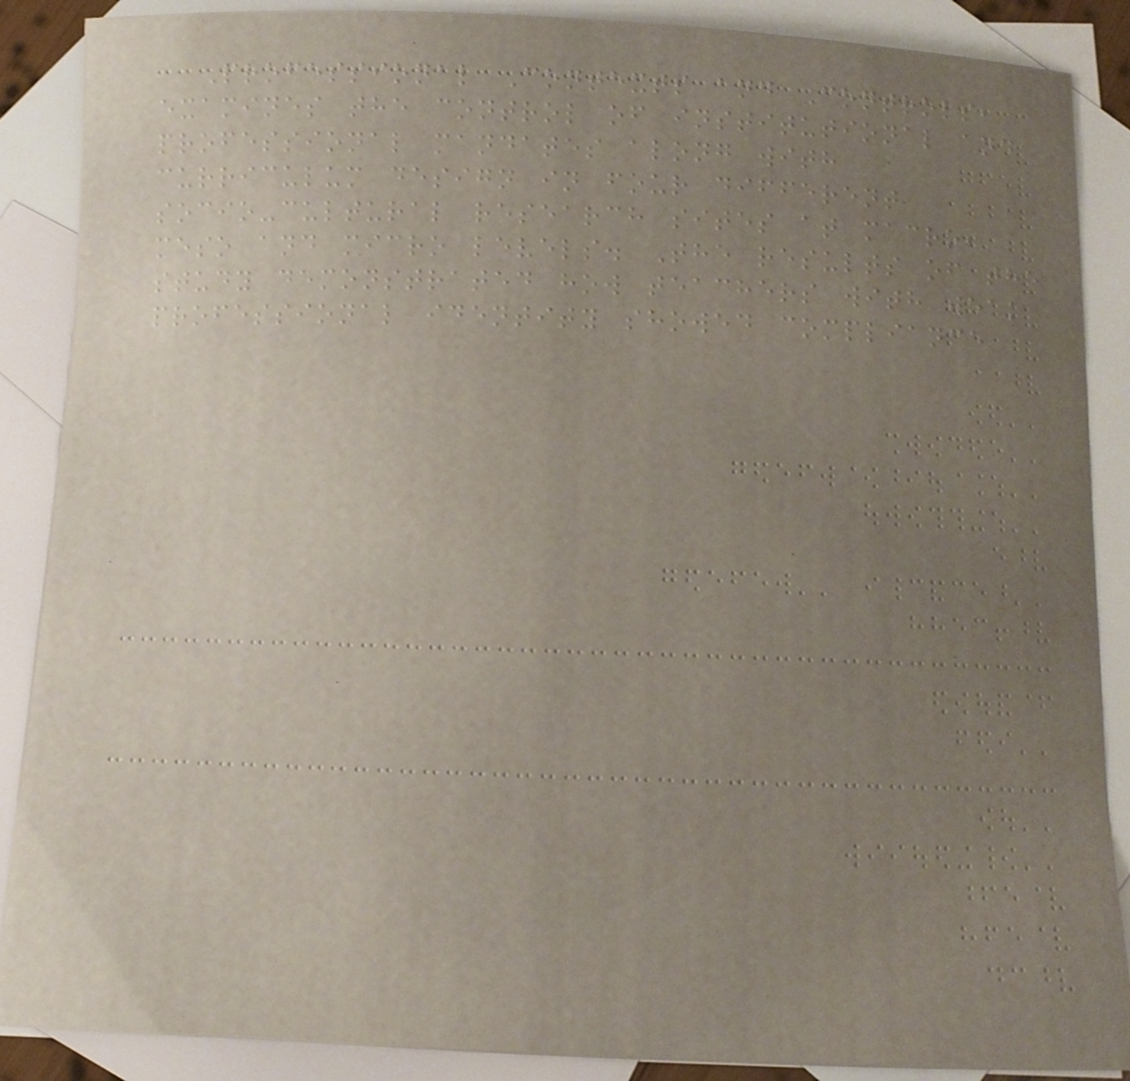Professional Contexts and Controls,
examines the control of institutional and
professional mandates along with
curriculum design in four different
socio-cultural research sites at macro,
meso and micro levels. The results of the
study demonstrated how teachers with weak
professional identity showed compliance
